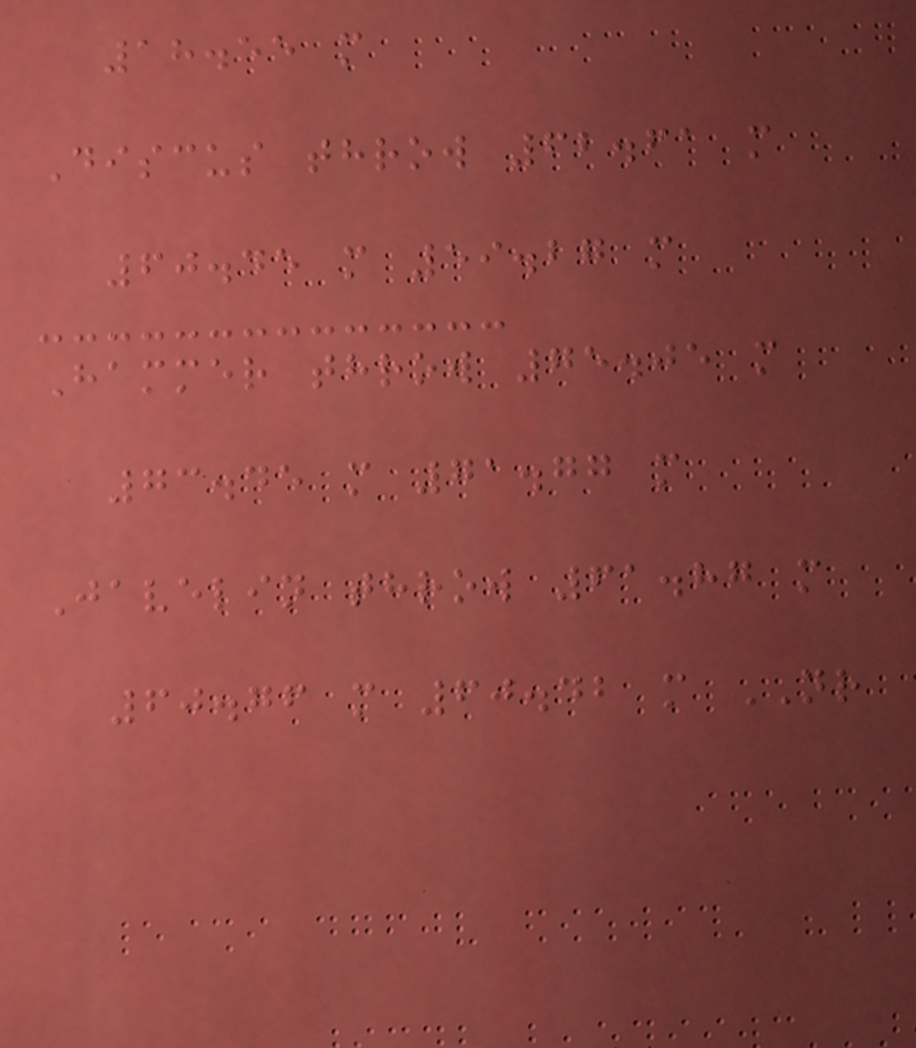18.55 m
Discus throw 62.61 m
60.45 m 59.27 m
Hammer throw 75.05 m
73.45 m 71.77 m
Javelin throw 61.87 m
60.76 m 60.42 m NR
